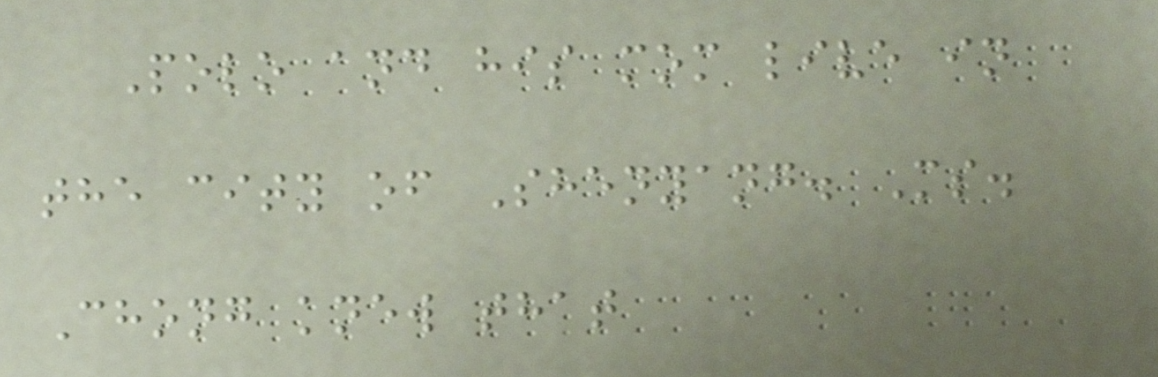Polo and his mom live in
the city of Shenyang. Ms.
Chong knew that
